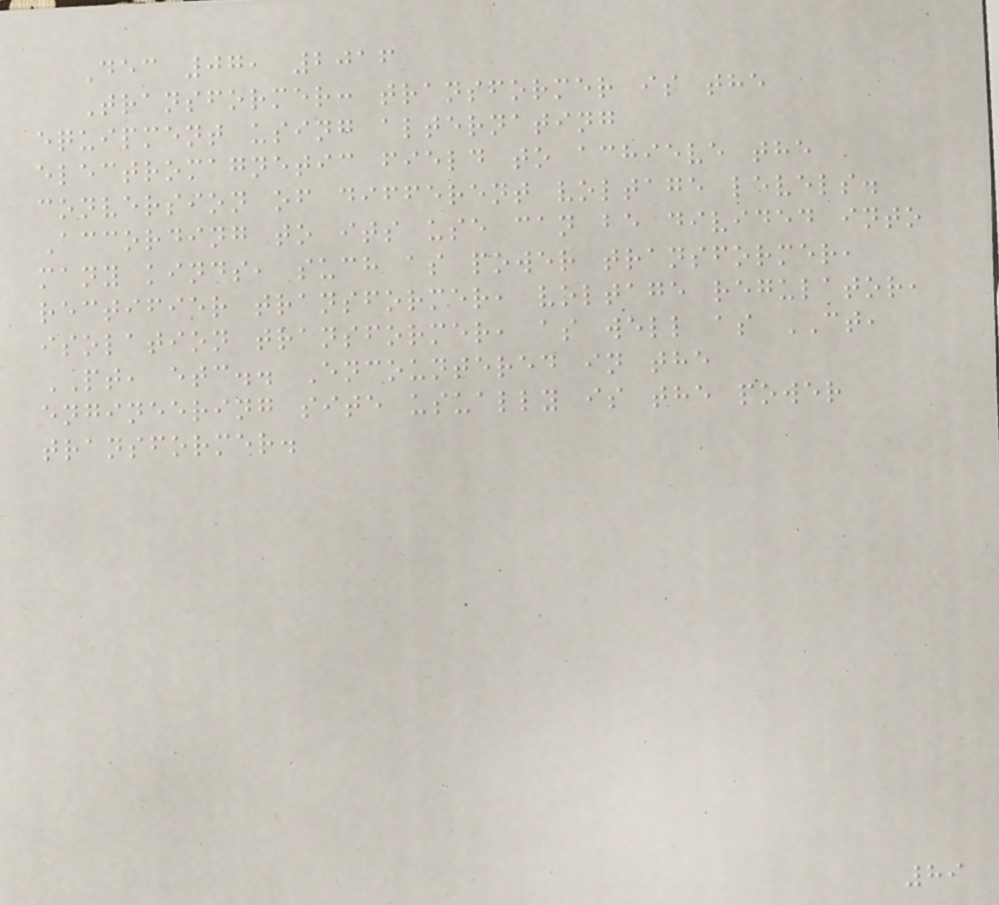Dec 07, 2016
Transformer: transformer is the
equipment using alternating
electromagnetic field to achieve the
conversion of different voltage levels.
According to its use can be divided into
many kinds, such as power transformer,
rectifier transformer, voltage regulator,
isolation transformer, as well as CT,
PT, etc.. Encountered in the
engineering site usually is the power
transformer.
89
